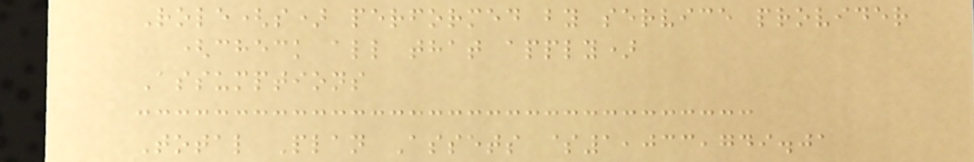Role(s) performed by service provider
(check all that apply)
Assumptions
Total Plan Assets $1,033,749.01
